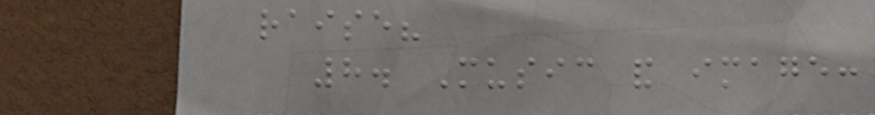raise?
8. Music and image:
